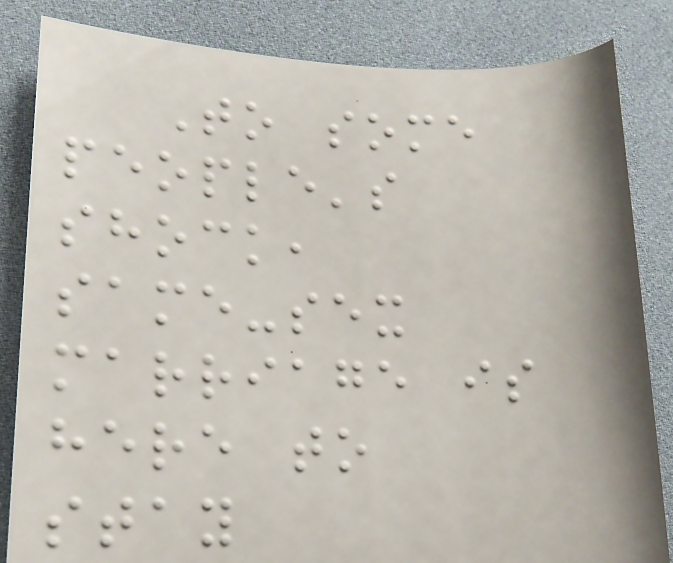To some
people's
shock,
same-sex
marriage is
here to
stay
